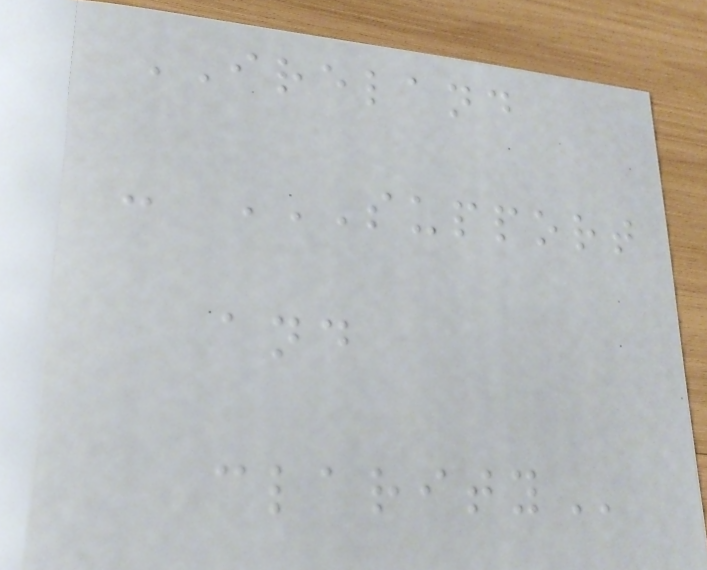IRELAND
- SUPPORT
AND
CLARITY
